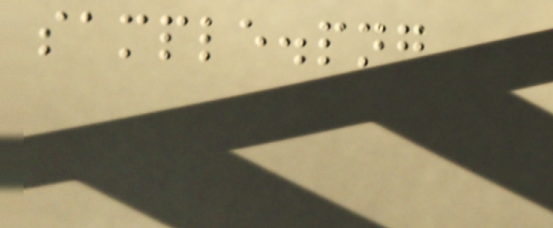sample.png
